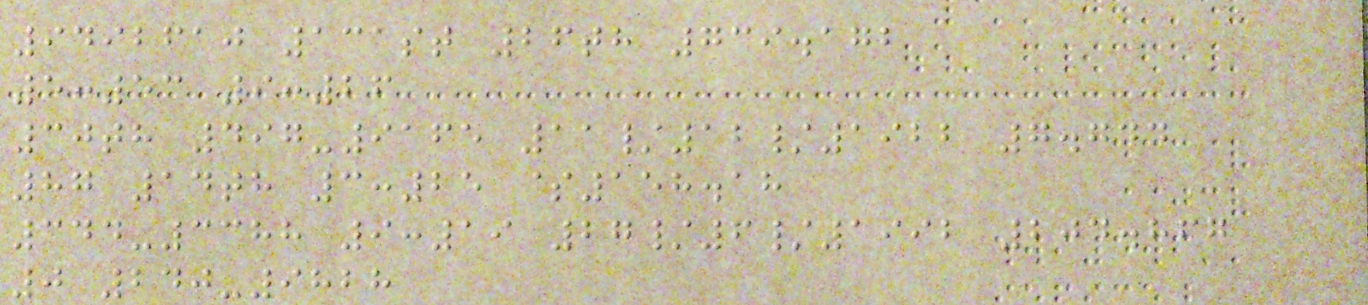9492610 131st 26th 739.172
5:53 9:26
30th 497-9165 11/12/1922 7.744
87 14th 3:25 $158.18
344-3388 9:19 27/6/1992 204.867
0 240-9828
